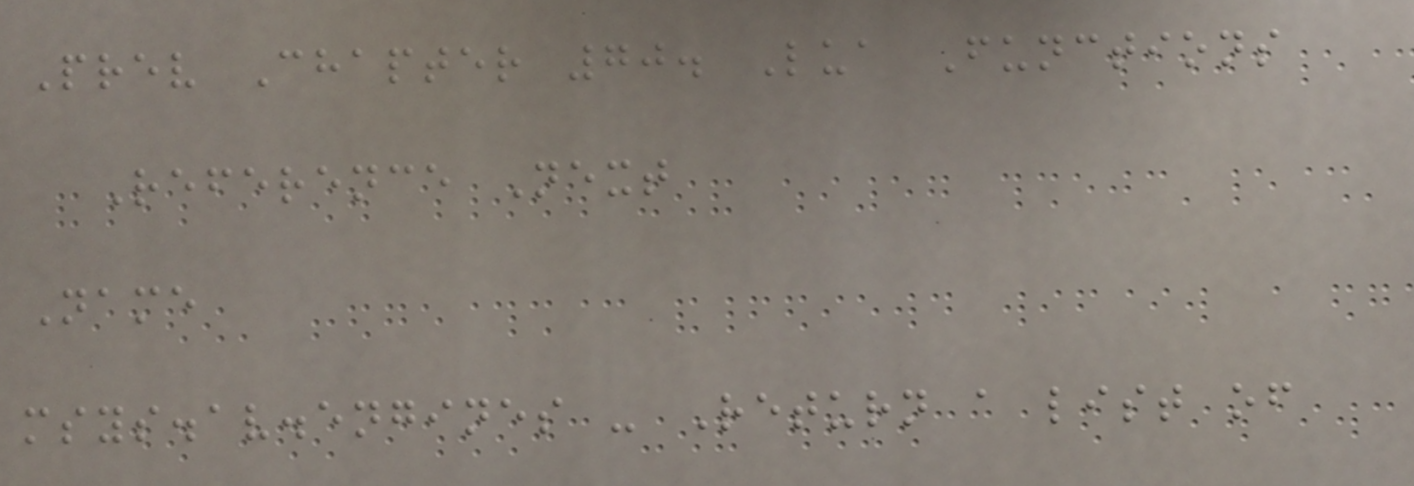Prev Chapter 70. Lua Functions
Reference Next
Name
msys.av.engines - Return a list of
